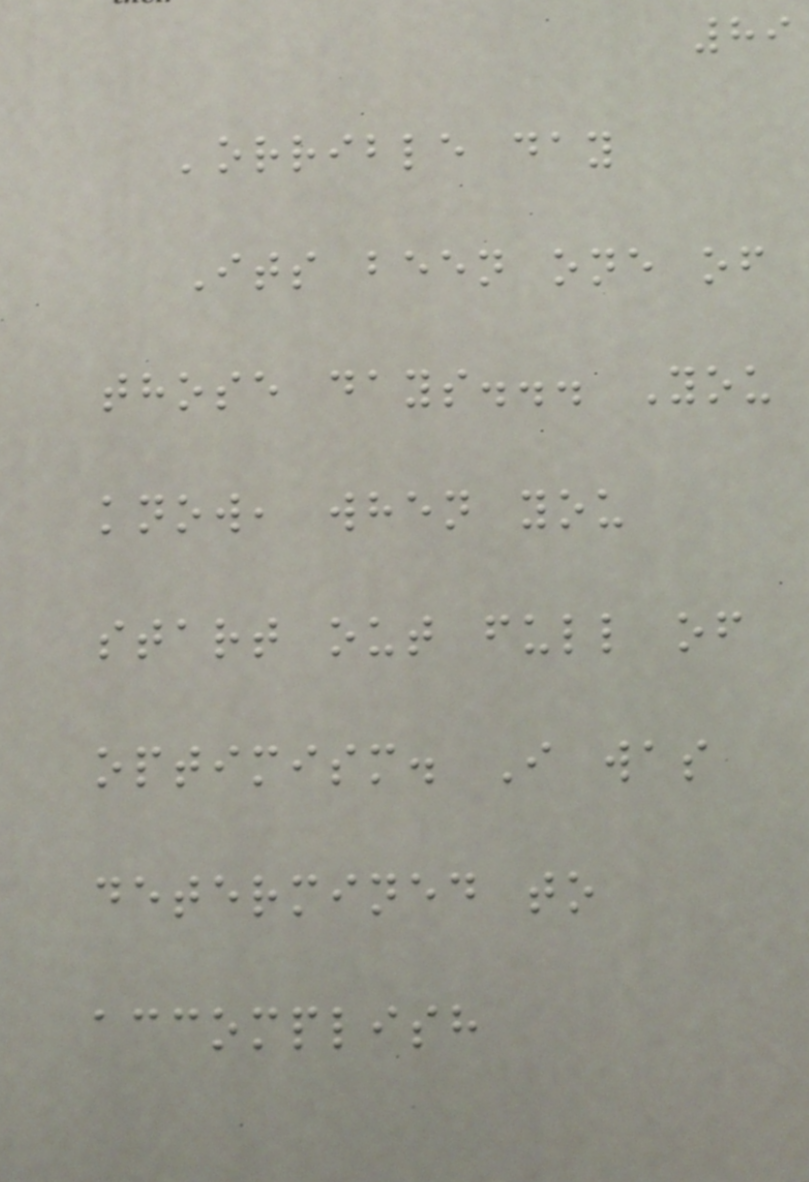89
'orrible day
Its been one of
those days... You
know, when you
start out full of
optimism. I was
determined to
accomplish
